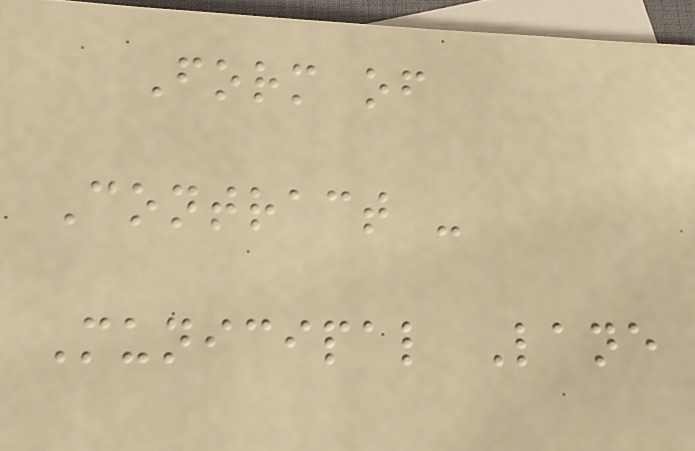Form of
Contract -
Municipal Lane
